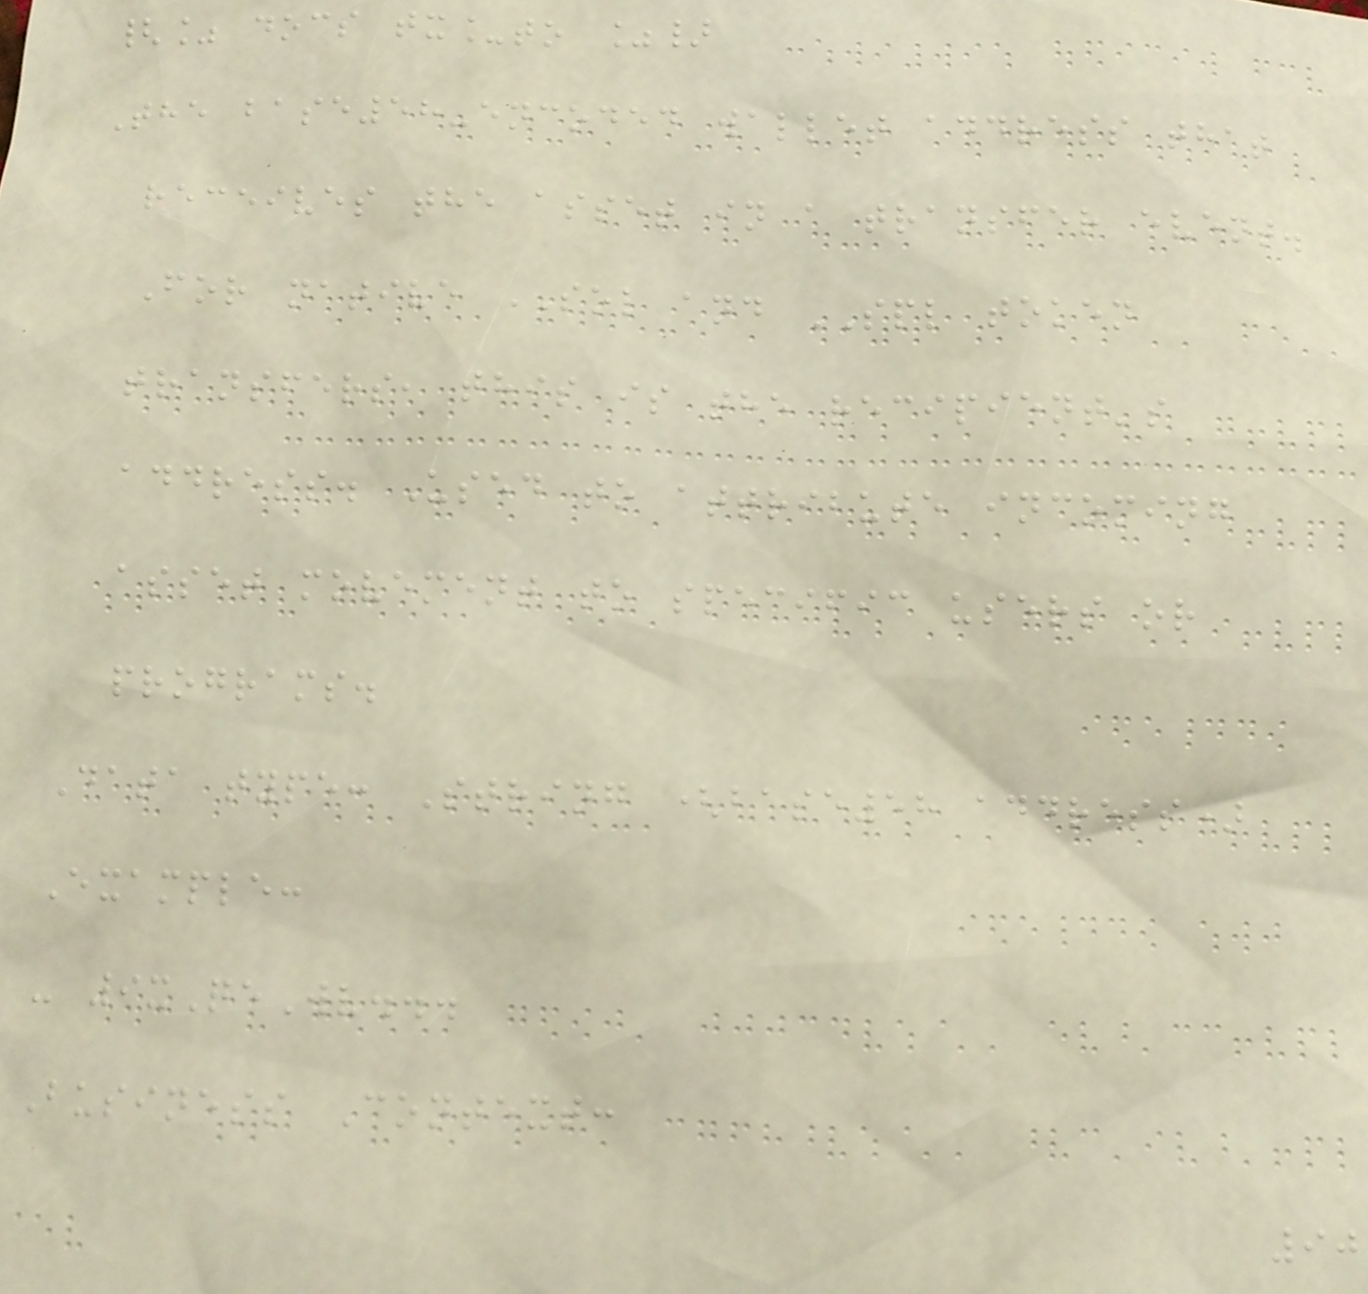{% docs tx_to %}
The base58-encoded wallet address that
receives the asset in a transfer event.
For native SOL and SPL token
transfers, this is the recipient's
address. Used to attribute incoming
asset movement to specific users or
programs.
Data type: String (base58 address)
Example:
- 9xQeWv...
Business Context:
90
